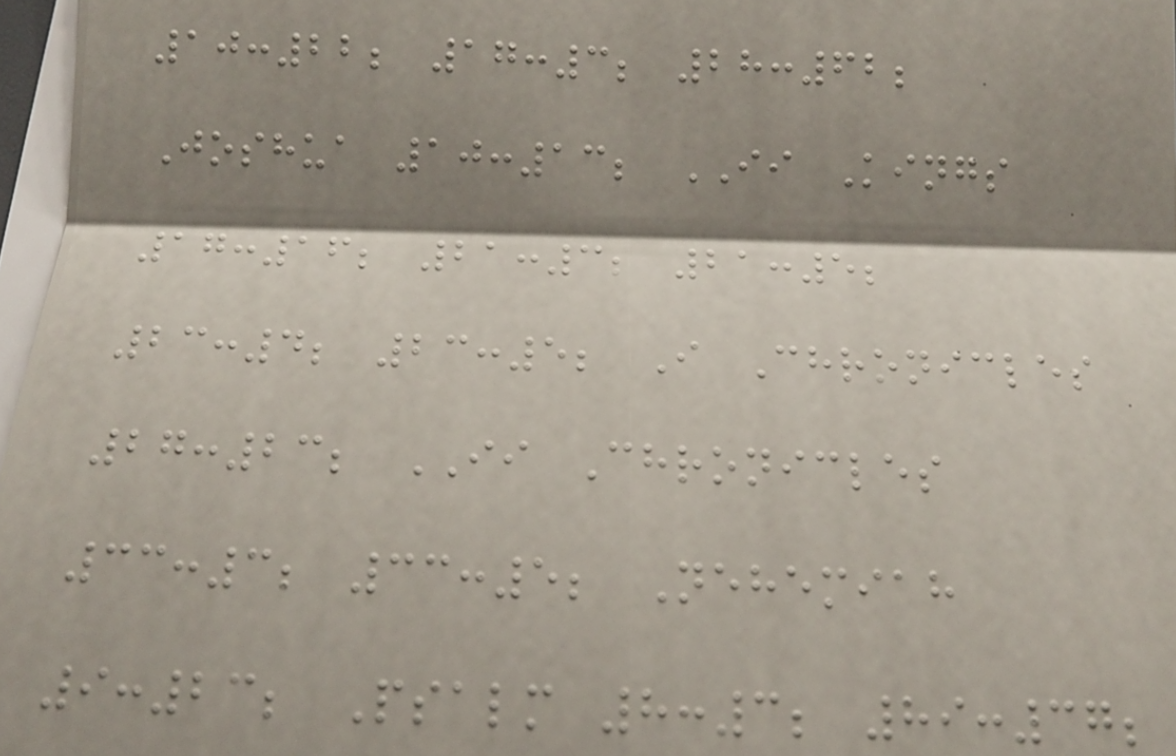10:22; 17:3; 28:62;
Joshua 10:13; II Kings
17:16; 21:3; 21:5;
23:4; 23:5; I Chronicles
27:23; II Chronicles
33:3; 33:5; Nehemiah
9:23; Psalm 8:3; 89:37;
